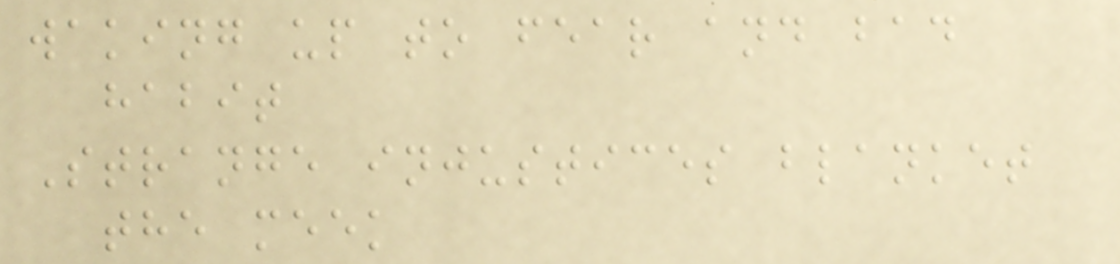waking up to fear and bad
habit
Strange injustices blanket
the meek
